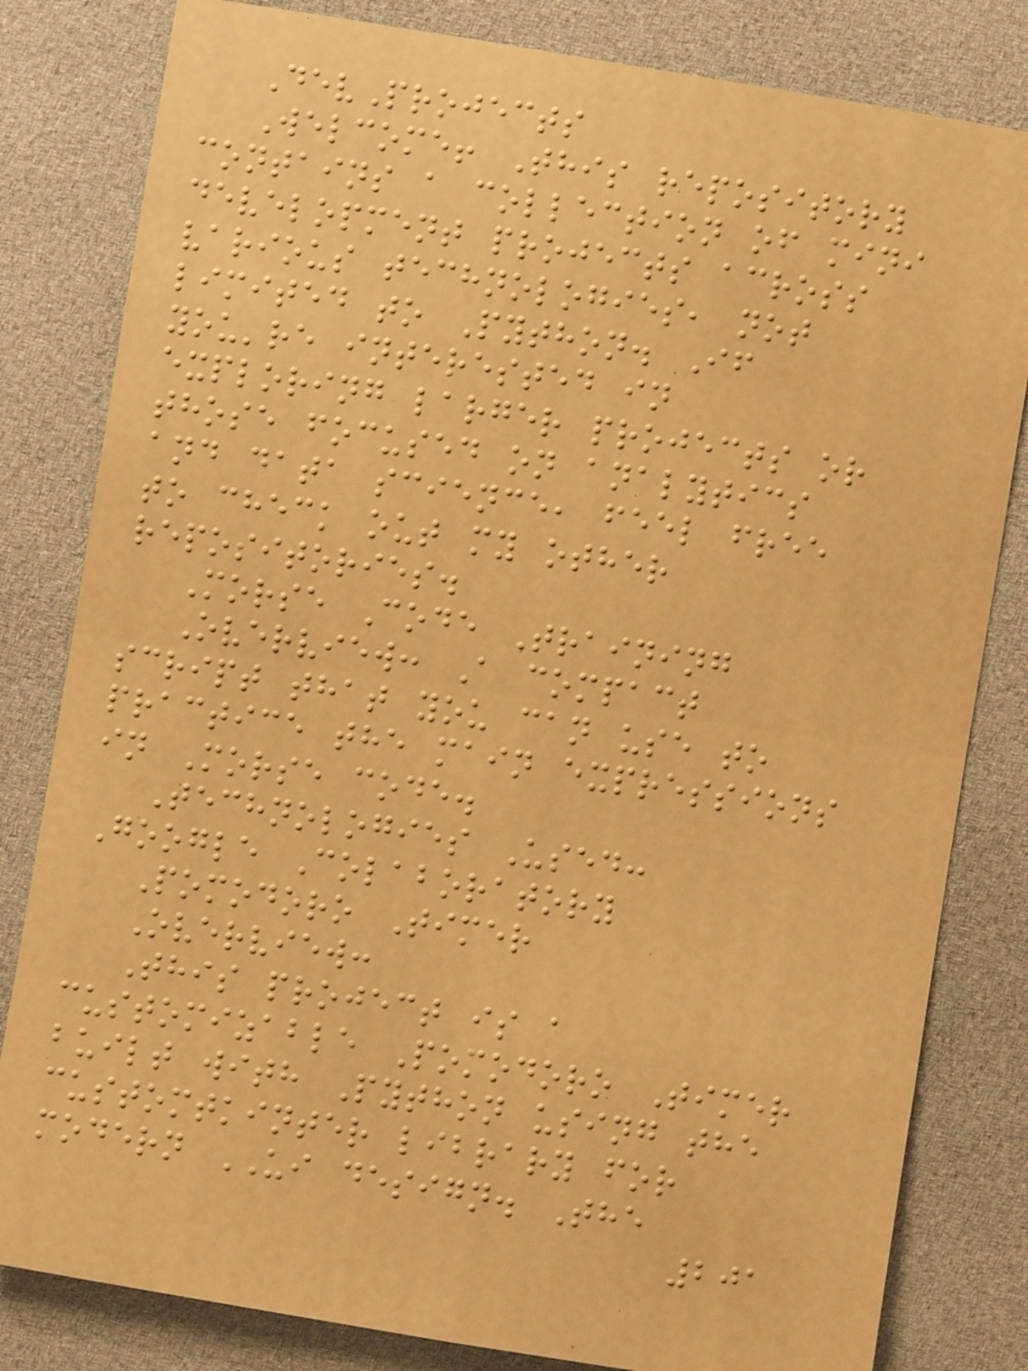DevProjects
Welcome! This repository
contains a collection of mini
development projects across
various technologies, not
limited to Python. If
you're interested in
exploring larger projects or
those focused on analytics
and data science, feel free
to check out my other
repositories.
Morse Code Training
Overview: A compact
script that you can use to
practice the main expressions
in Morse code.
Technologies Used:
Google Colaboratory
Pomodoro Timer
Overview:
This project is a
customizable Pomodoro Timer
built with Python using the
customtkinter library for
modern UI design. The
201
